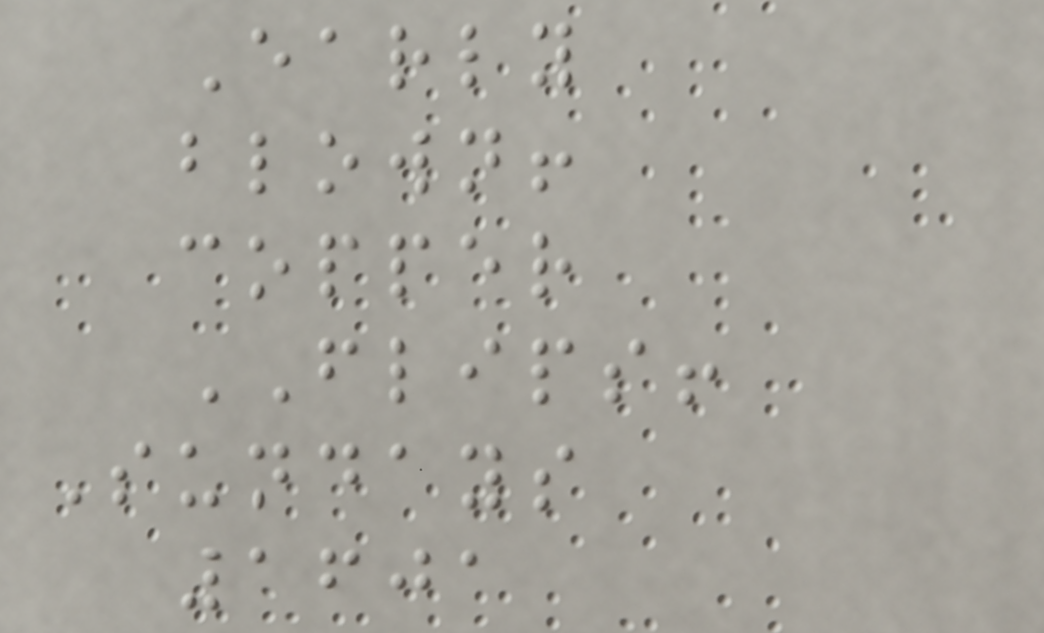Early
blown!
copper
FLIPS!
Sundays
1601
